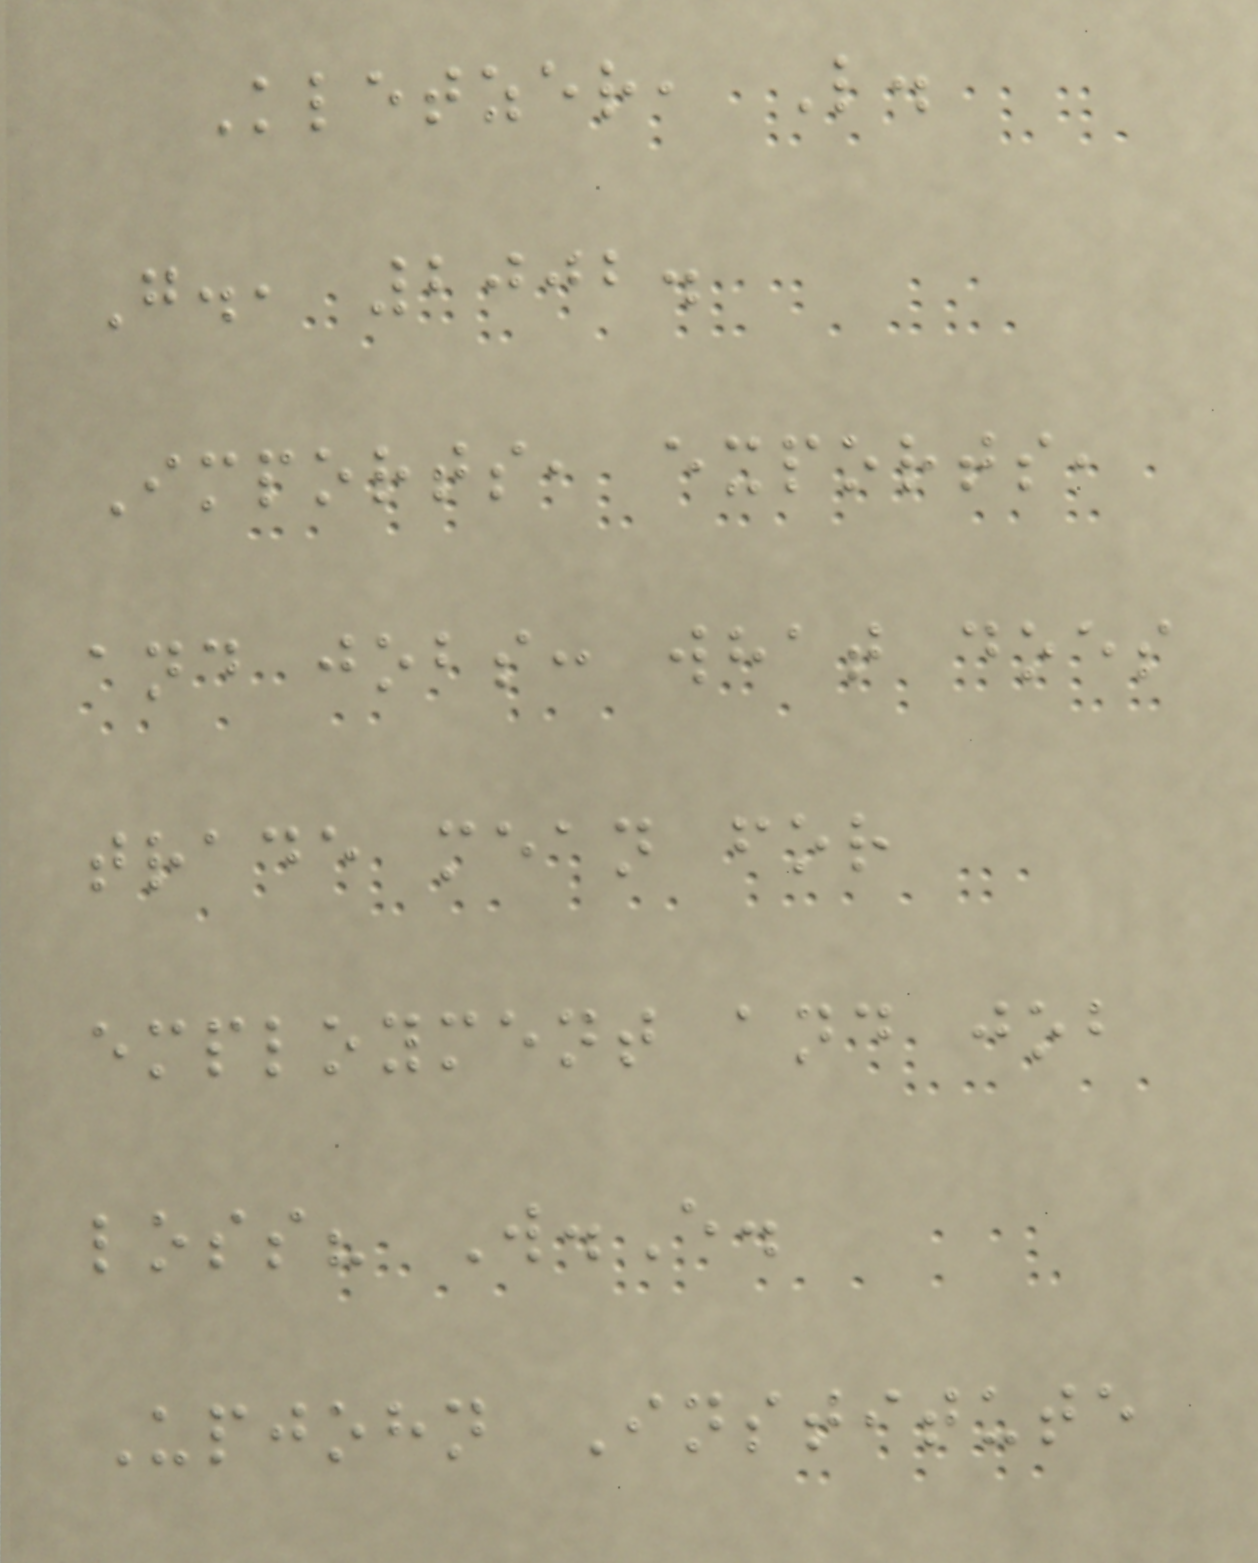Kletzer, L.
G., 2002.
Imports, exports,
and jobs: what does
trade mean for
employment and job
loss? W.E.
Upjohn Institute
